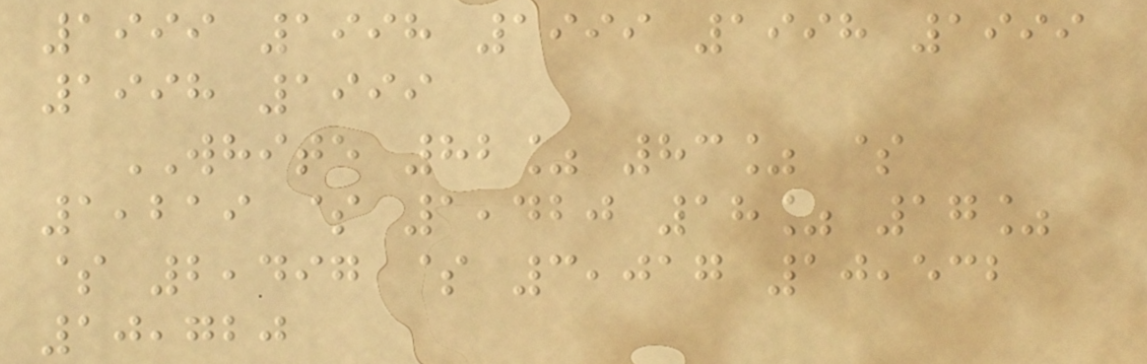1999 1998 1999 1998 1999
1998 1999
WHITE 82% 83% $
1,219 $ 1,420 18% 17%
$ 2,497 $ 3,017 10,532
10,720
